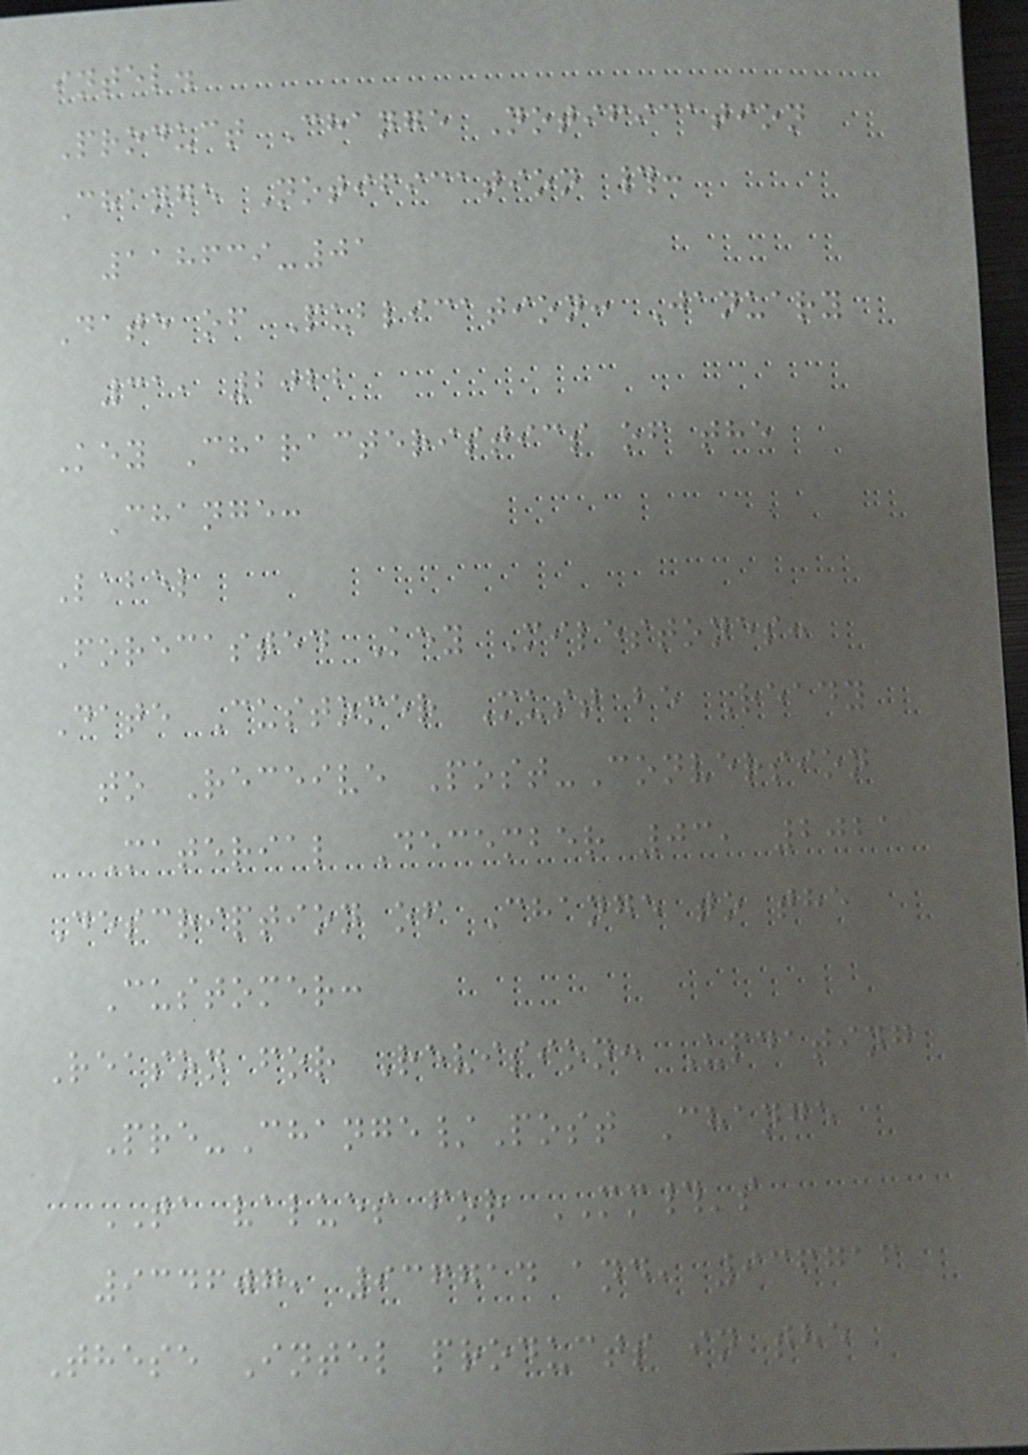intel.
Product Change Notification
Change Notification #:
118639-01
Date of Publication: January
31, 2022
Key Characteristics of the
Change:
Label
Forecasted Key Milestones:
Date Customer Must be Ready
to Receive Post-Conversion
Material December 03, 2021
Description of Change to the
Customer:
Reason for Revision: Updating
Pre-Change/Post Change
TA values for MM#'s
934607, 936714 and, 936716
These Intel products in the
